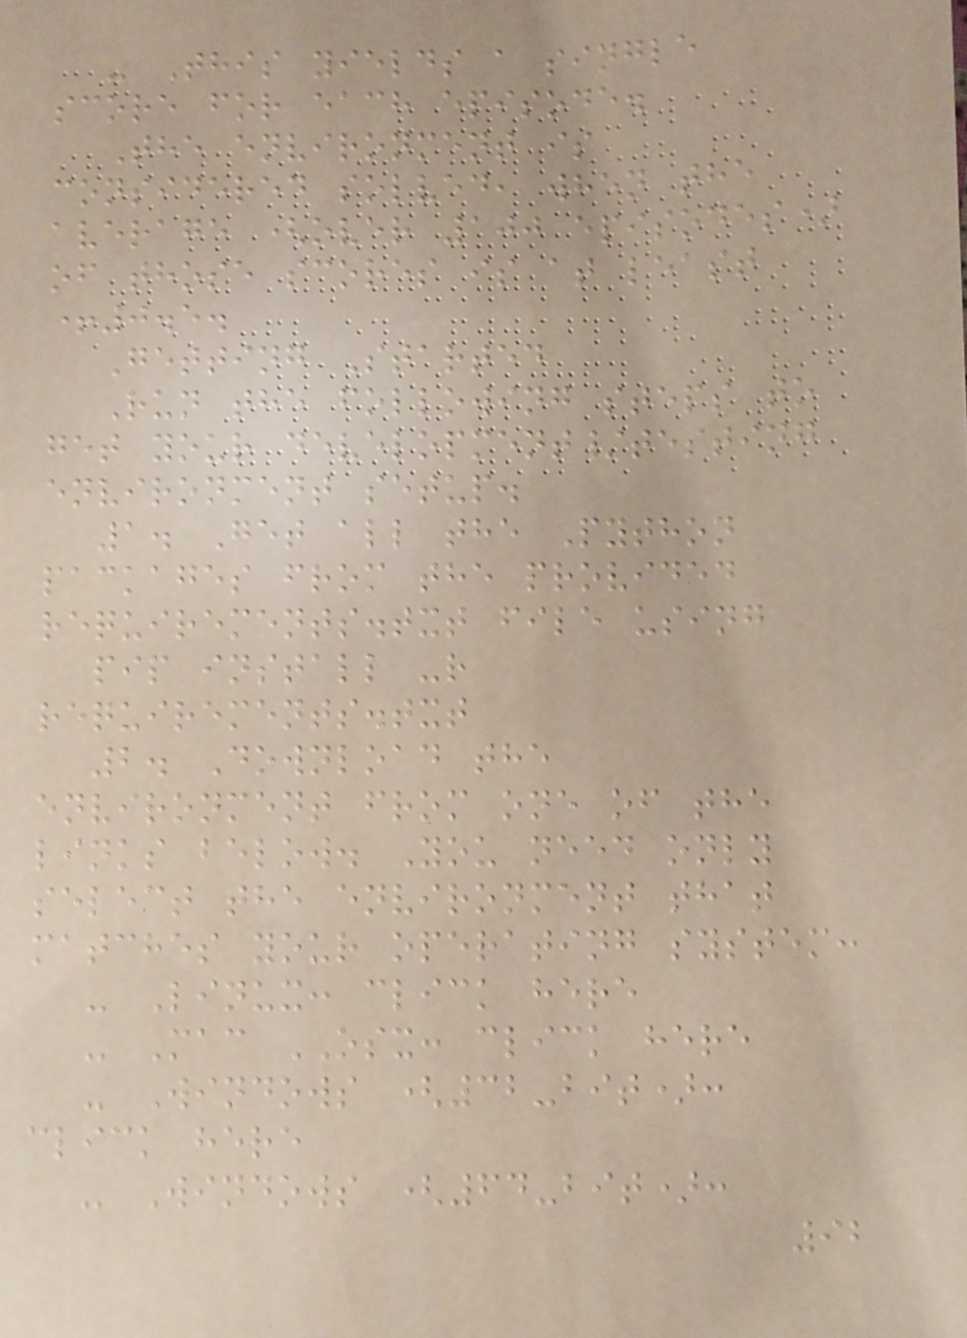- This yields a single
score for each episode.
The environment is
considered solved, when the
average (over 100 episodes)
of those scores is at least
+0.5.
Getting Started
Run the following steps to
get your development/testing
environment setup.
1. Get all the Python
packages from the provided
requirements.txt file using
pip install -r
requirements.txt
2. Download the
environment from one of the
links below. You need only
select the environment that
matches your operating system:
- Linux: click here
- Mac OSX: click here
- Windows (32-bit):
click here
- Windows (64-bit):
92
